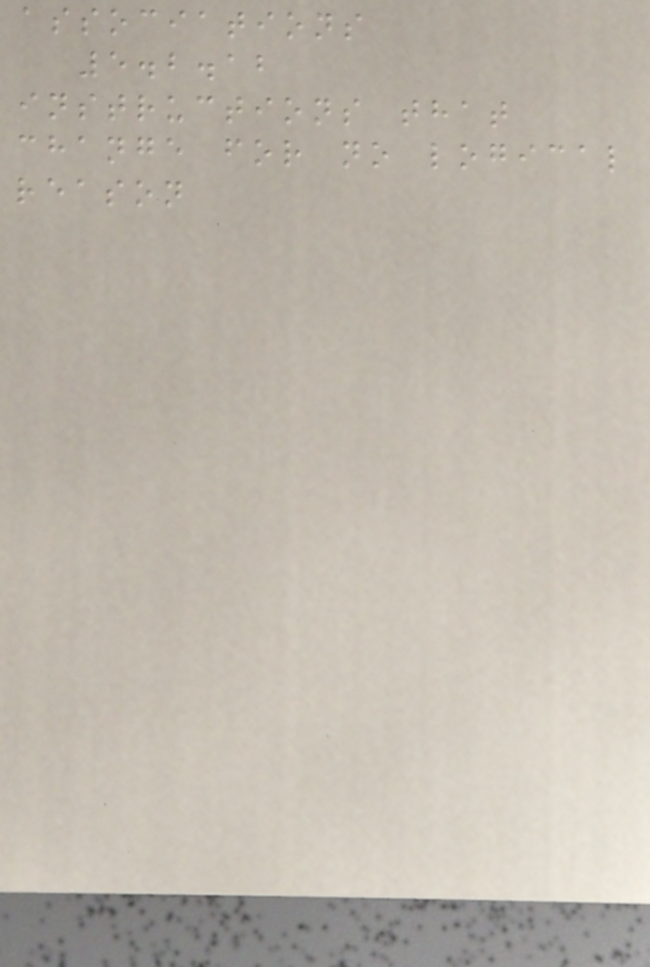associations
5.2.12
instructions that
change for no logical
reason
